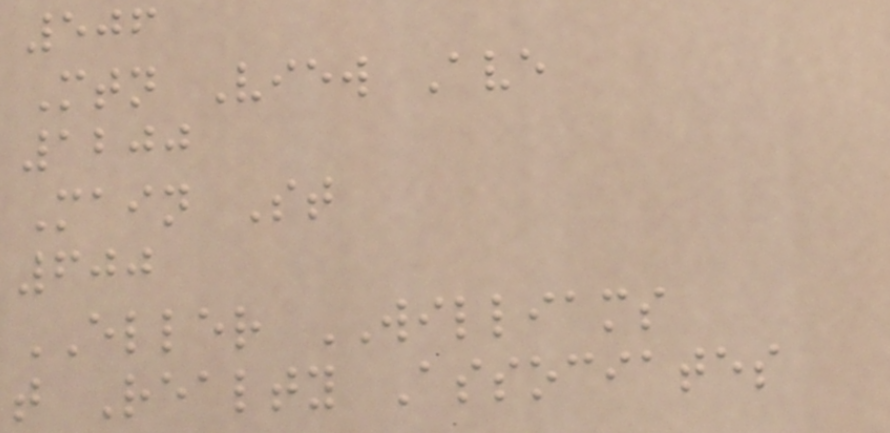506
Mtn View Ave
1200
Main St
600
ELLER WILLIAMS
t Realty Associates
